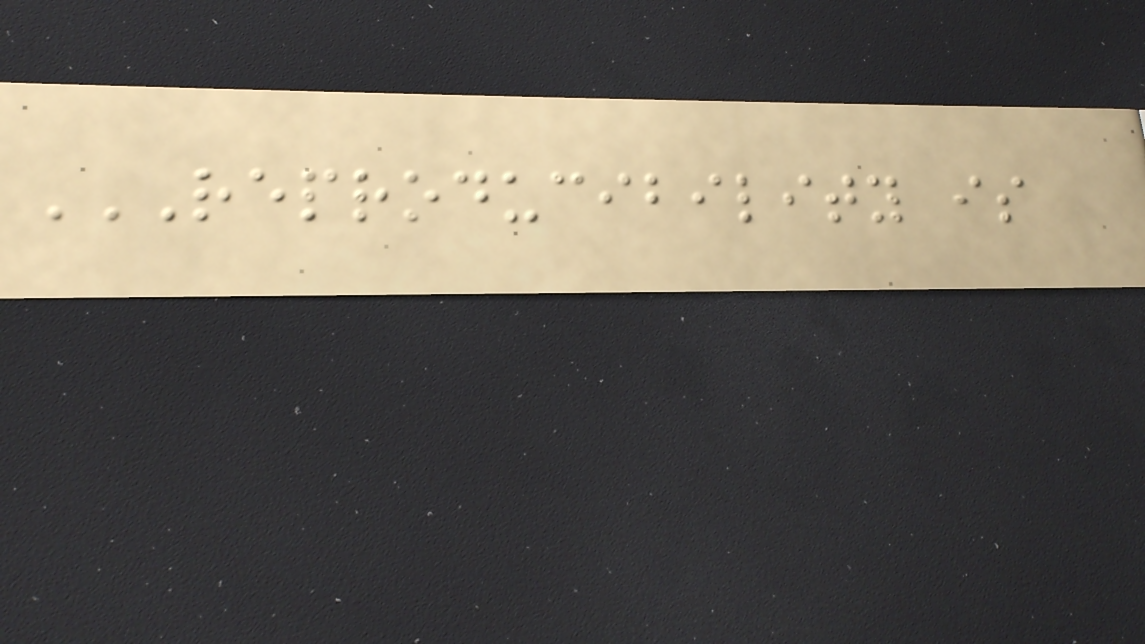REPRODUCIBILITY IS
